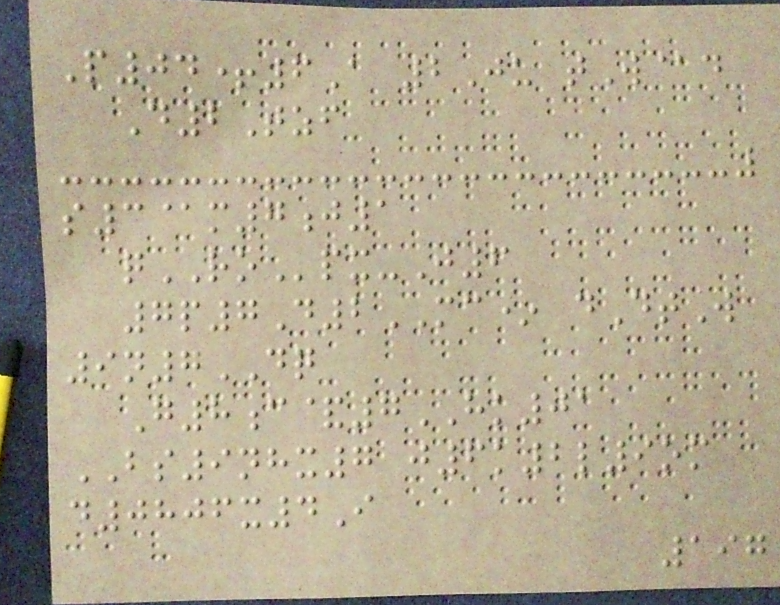P04+6A 2Ju tW@d
D2Tzf
s3@m7j1
qROpx-J6
7p7D2MC* dDtW
9n7DQ
G8c&7HK01
BS9nhx7 j6k2l9om
d0806x4I
197
